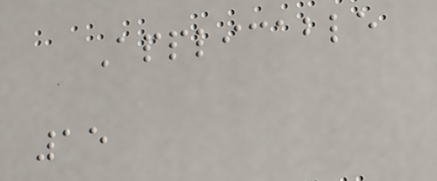Applicable
15
